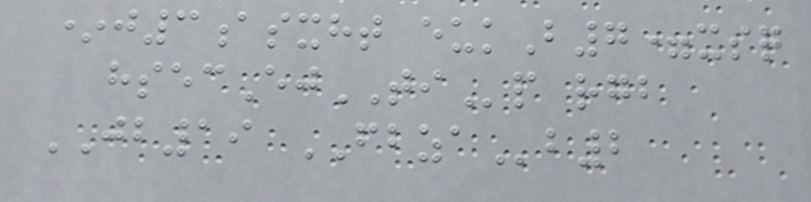*j3asxht eukB7=xsq
hsecEjTIp rgb
JB19 FBZAb2
